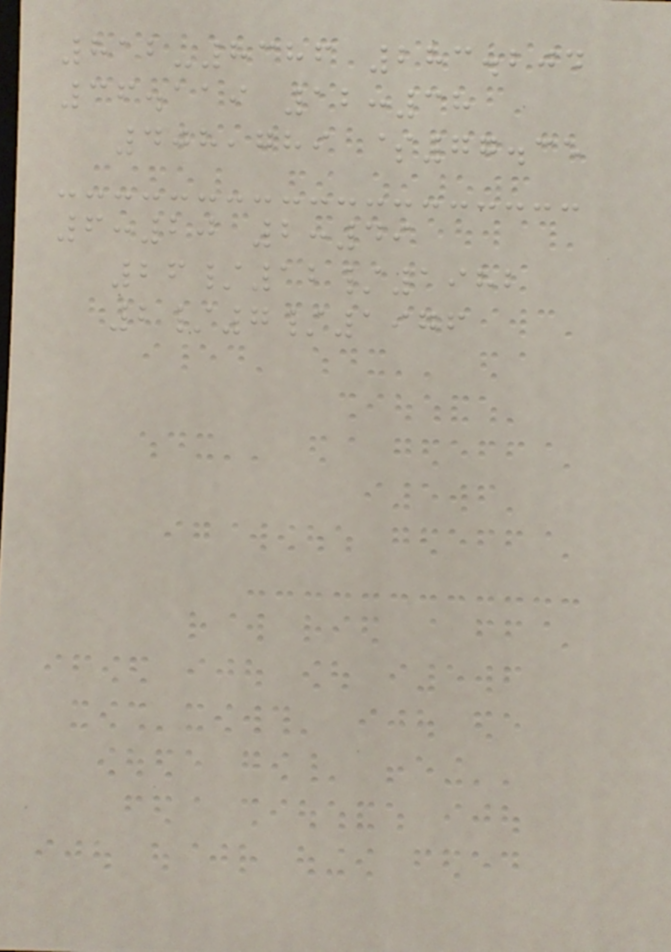812-8386 283.204
36.119 12:38
408,789 $77.35
6:20 2:49
26/12/1982
2/7/1976
